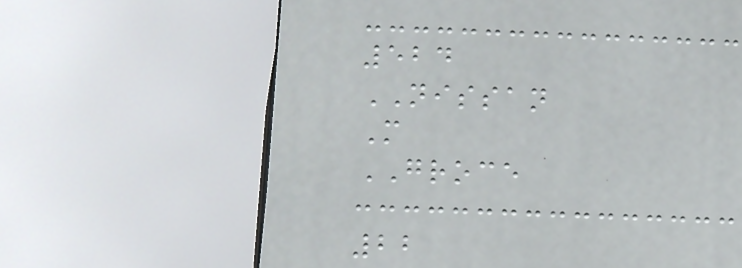524
NISSAN
M
GROCE
22
